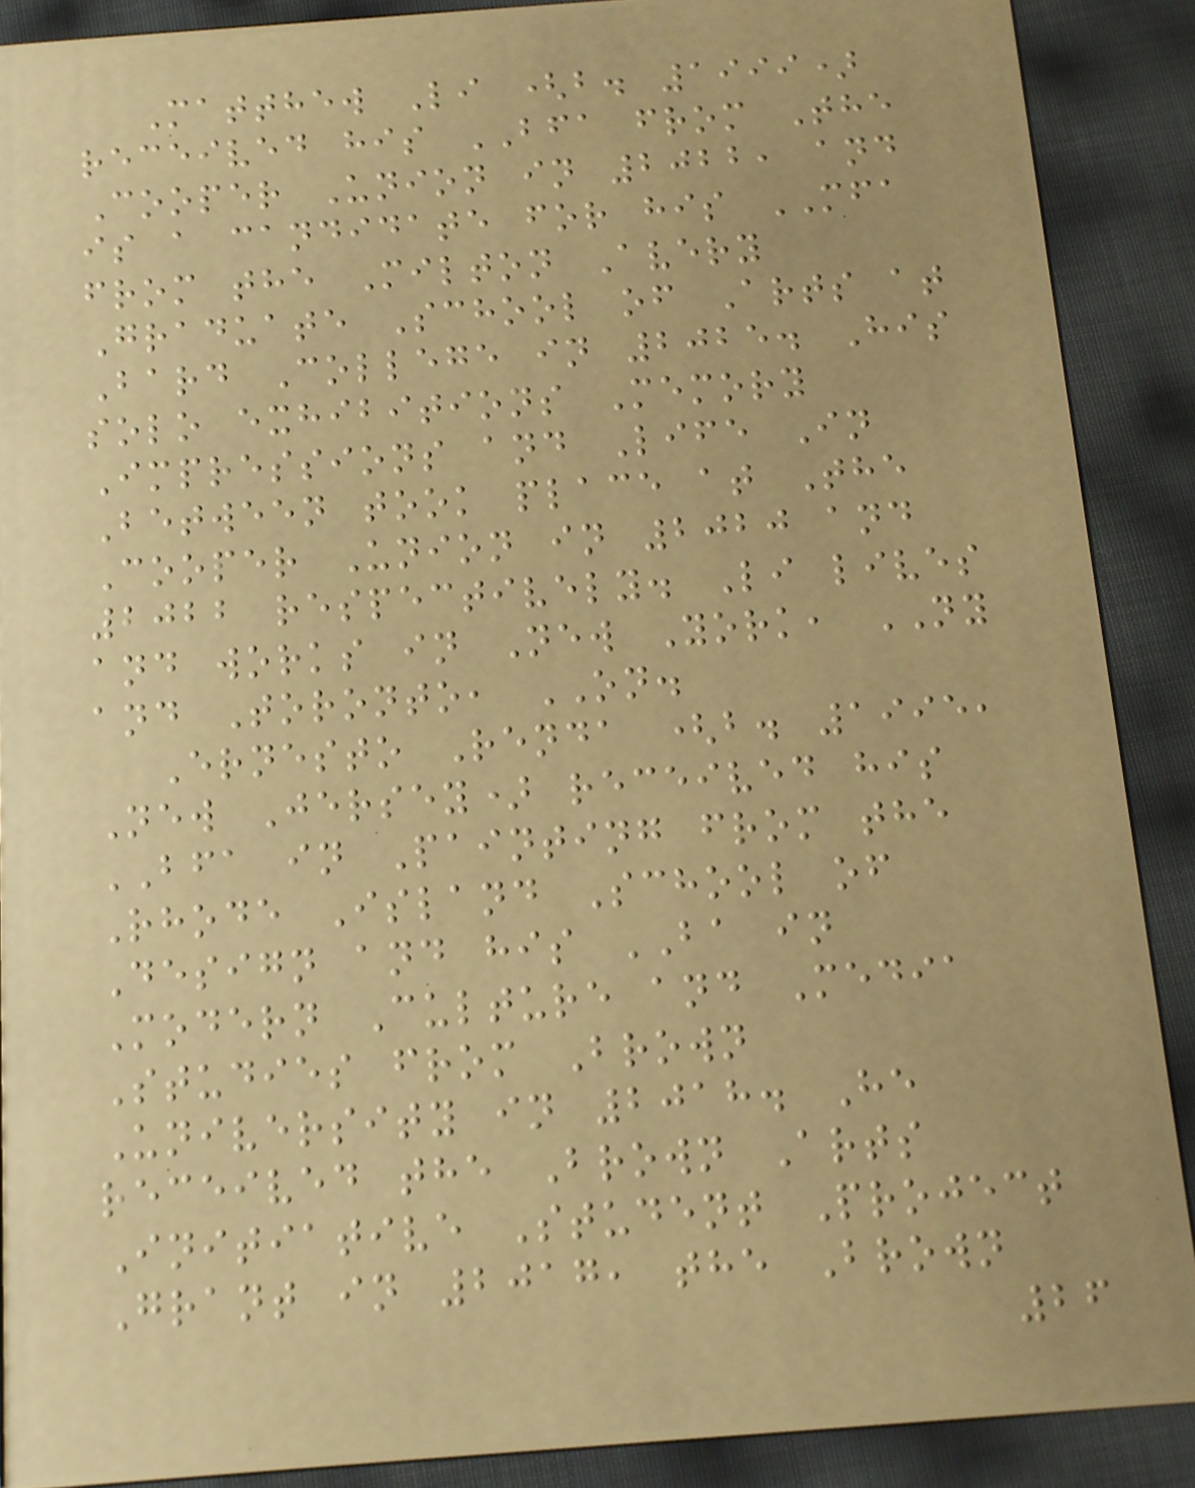Matthew Li (b. 1999)
received his BFA from The
Cooper Union in 2022, and
is a candidate for his MFA
from the Milton Avery
Graduate School of Arts at
Bard College in 2025. His
solo exhibitions Memory
Impressions and Life In
Between took place at The
Cooper Union in 2020 and
2022 respectively. Li lives
and works in New York, NY
and Toronto, ON.
Ernesto Renda (b. 1995,
New Jersey) received his
BFA in Painting from the
Rhode Island School of
Design and his BA in
Modern Culture and Media
Studies from Brown
University in 2018. He
received the Brown Arts
Initiative Student Project
Grant in 2017, the Brown
26
